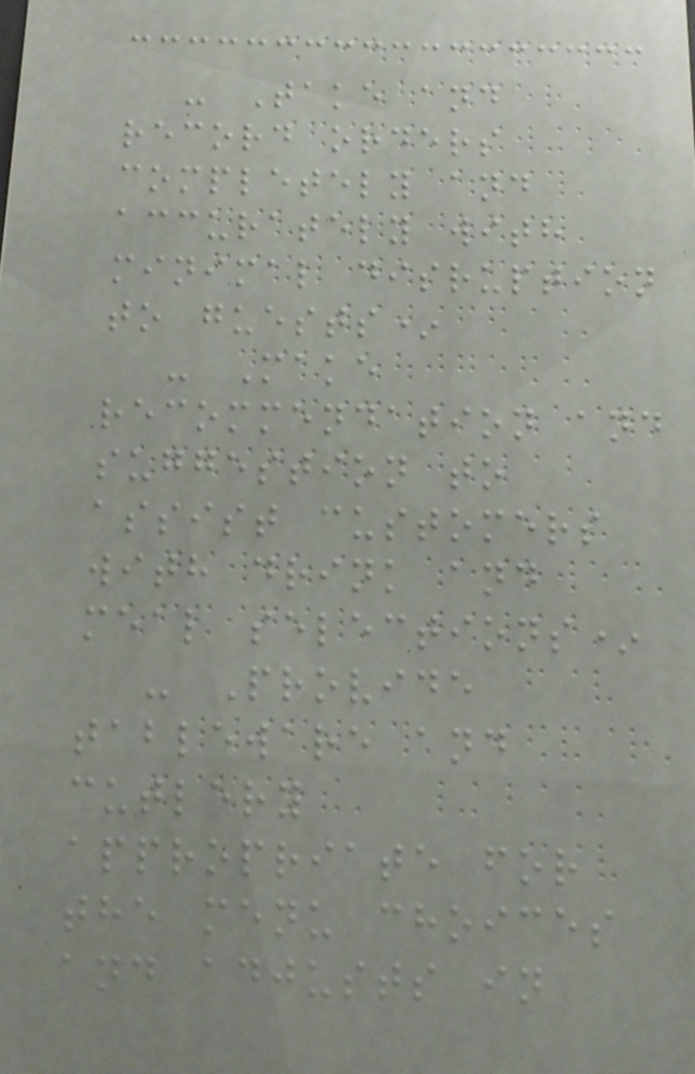- Take and
record orders
completely and
accurately with
minimal disruption
to guests*
- Make
recommendation and
suggestion to
assist customers
with drink and
meal selections*
- Provide
tableware and
cutlery
appropriate for
the menu choices
and adjusts in
